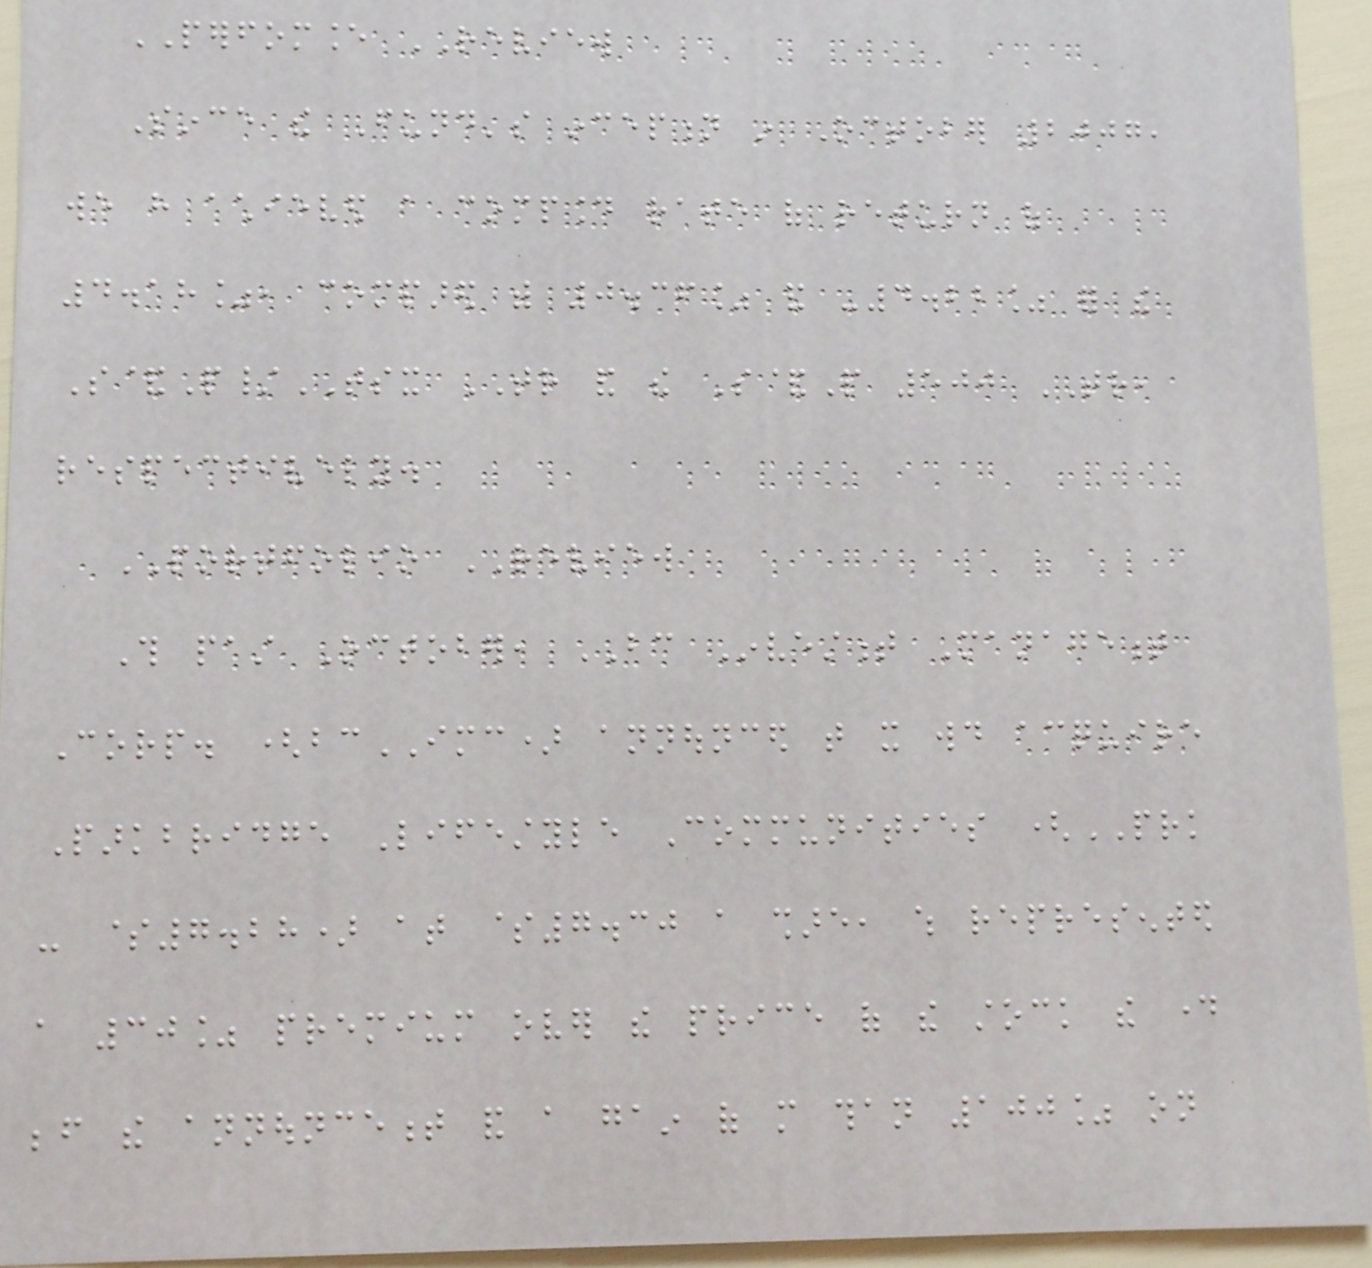PERFOMANCE REVIEW
Since the Fund's inception in October 2007,
we have achieved a compound rate of return of
4.18%, compared with 0.36% and -4.22% for the
S&P/TSX TR and the S&P 500 TR,
respectively.
PORTFOLIO REVIEW
This past October, BC Investment Management
Corp. (bcIMC) announced that it would acquire
Parkbridge Lifestyle Communities (PRK
- $7.28) at $7.30 a share, which represented
a 30% premium over the price of the stock the day
before the announcement and a gain of more than 100% on
